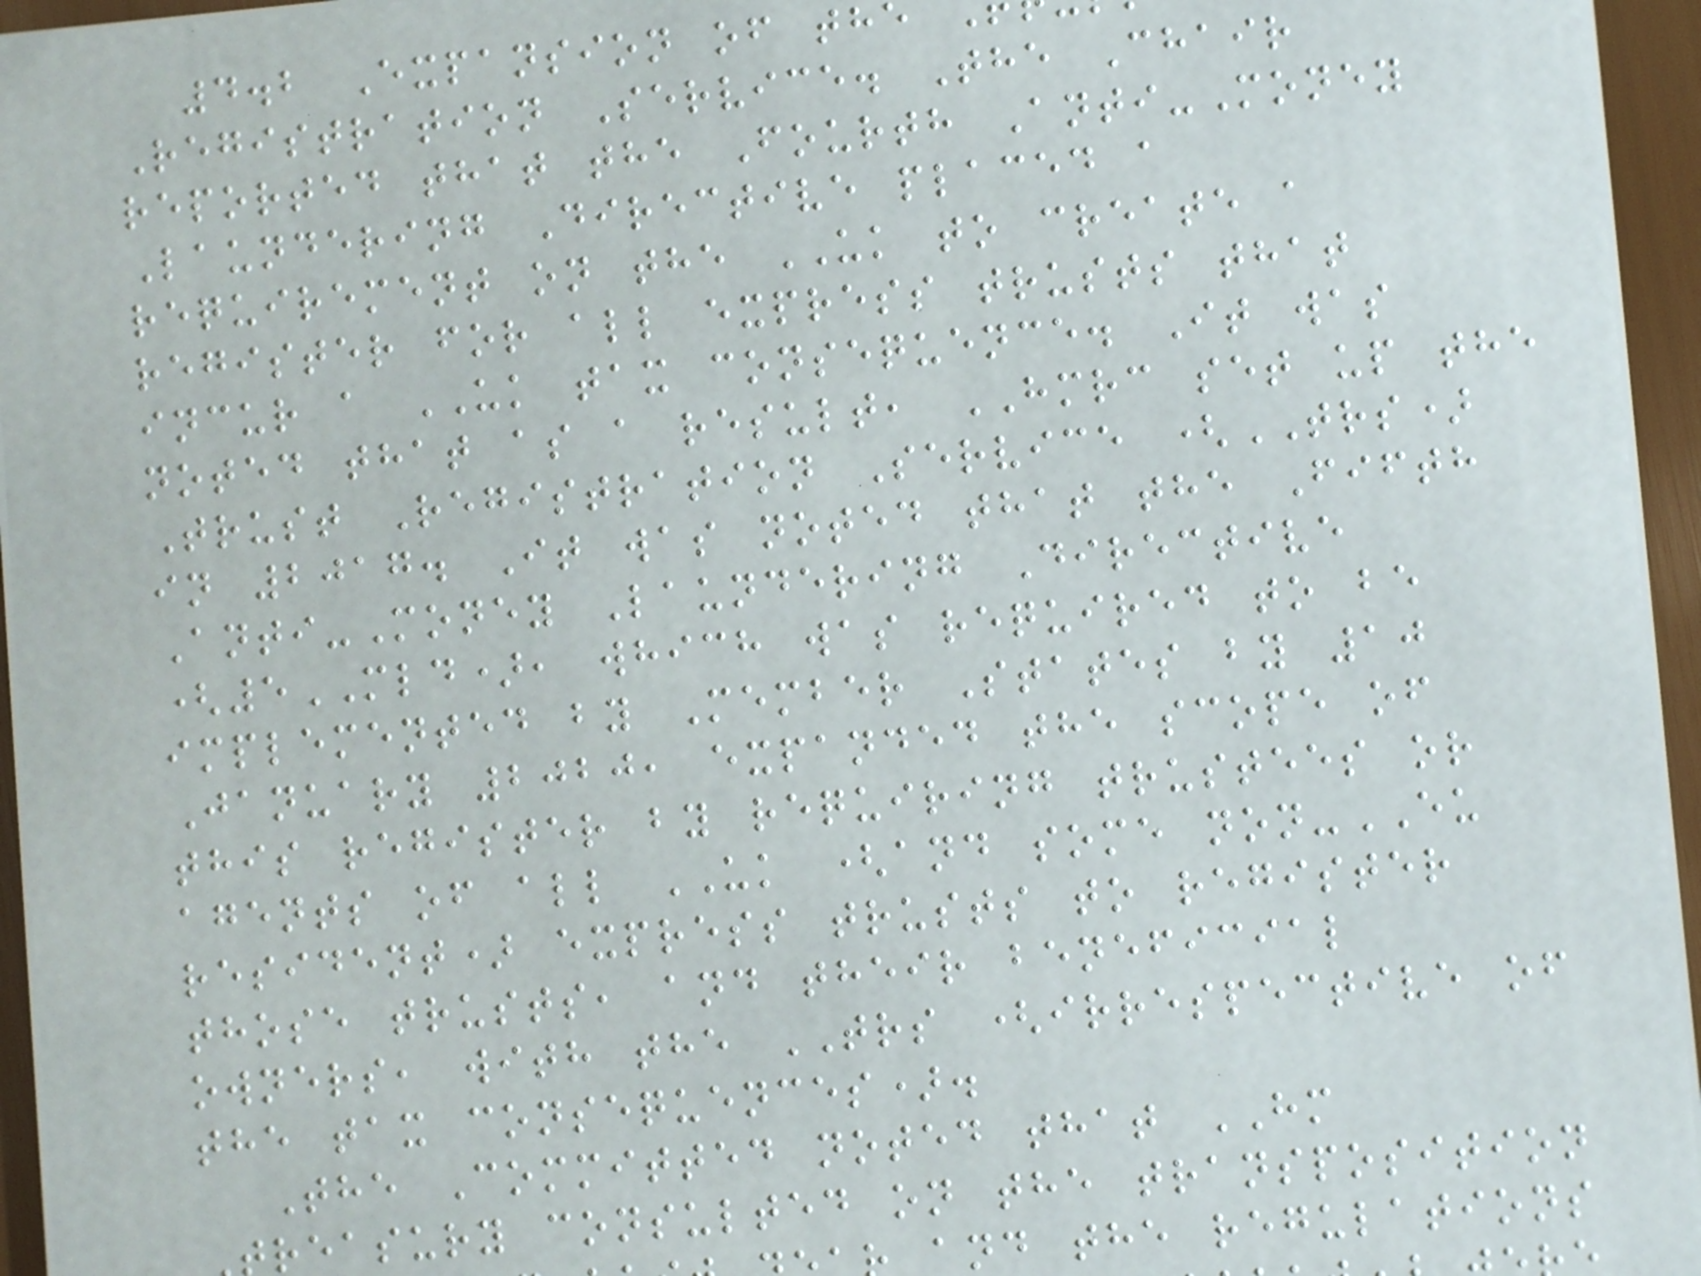4.2 Expansion of th
Registration Service. The Chair
reported that the Fourth Anti-Money
Laundering Directive placed a
requirement on the UK to create a
register for all express trusts that
incur a UK tax consequence. It was
noted that as a result, HMRC set up the
Trust Registration Service (TRS)
in 2017. It was noted that the Fifth
Anti-Money Laundering Directive
(5MLD), which was required to be
implemented by Member States by 10
January 2020, expanded the scope of
this register by requiring trustees or
agents of all UK (and some non-EU
resident) express trusts to register
those trusts, and their beneficial
owners, with the TRS (irrespective of
the tax consequences).
The Committed noted that HM
reasury consulted on the transposition
and the regulations
